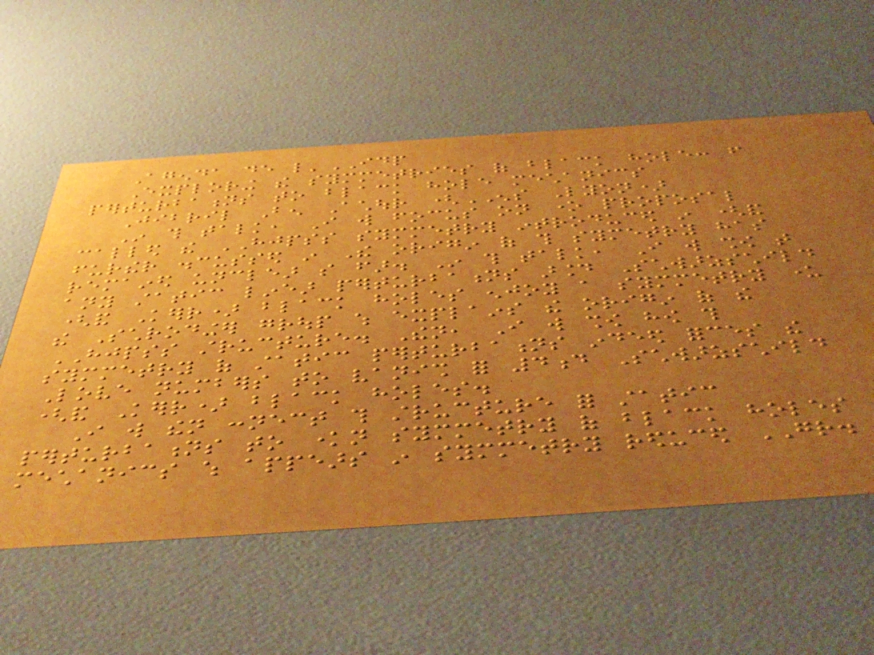Agenda de l'IDP
Exploring the symmetries of black hole: from
perturbations to black hole mechanics
Jibril Ben Achour (ENS Lyon)
In this talk, I will focus on one proposal
called the HJPSS symmetry introduced in (and
further discussed in The origin of this symetry has
remained unclear so far. In this talk, I will show that
any static linear perturbations around Schwarzschild
(and Kerr) black holes enjoy a symmetry under
the Schrodinger group which explains the origin of the
HJPSS structure. Then, I will show how this
symmetry of static perturbations indeed forces the
Love numbers to vanish for 4d Schwarzschild
(and Kerr) black holes.
I will then connect this structure for static
perturbations to known symmetry of black holes
mechanics which appears in symmetry reduced GR.
